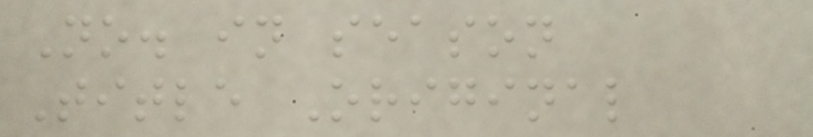No. in season
Title Original
